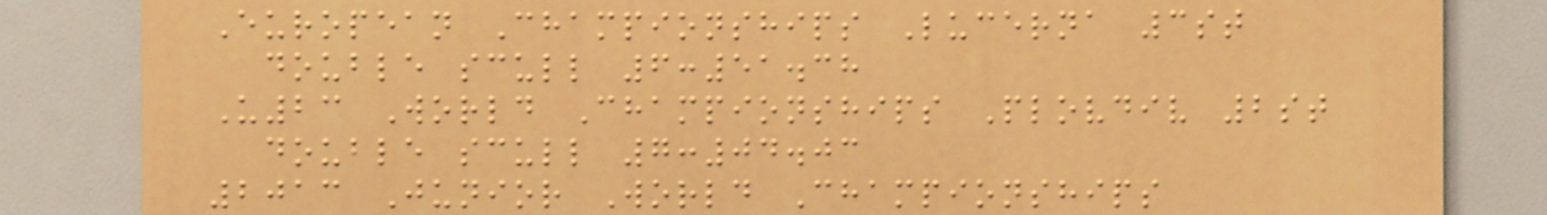European Championships Lucerna 3st
double scull 6:51.38
U23 World Championships Plovdiv 2st
double scull 7:04.03
2013 Junior World Championships
